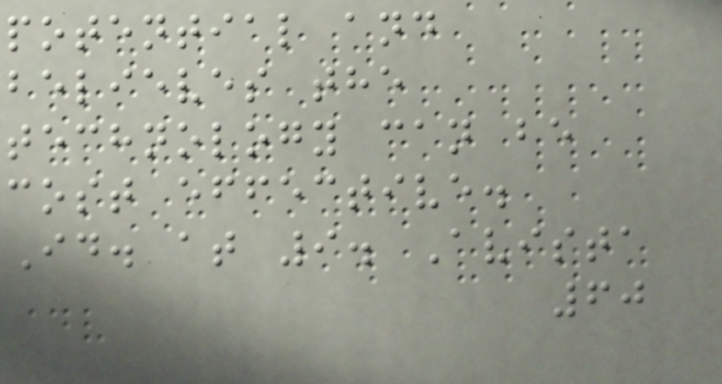potential and
believes the
technology can be
cost effective.
Id. at 9. Avista
60
